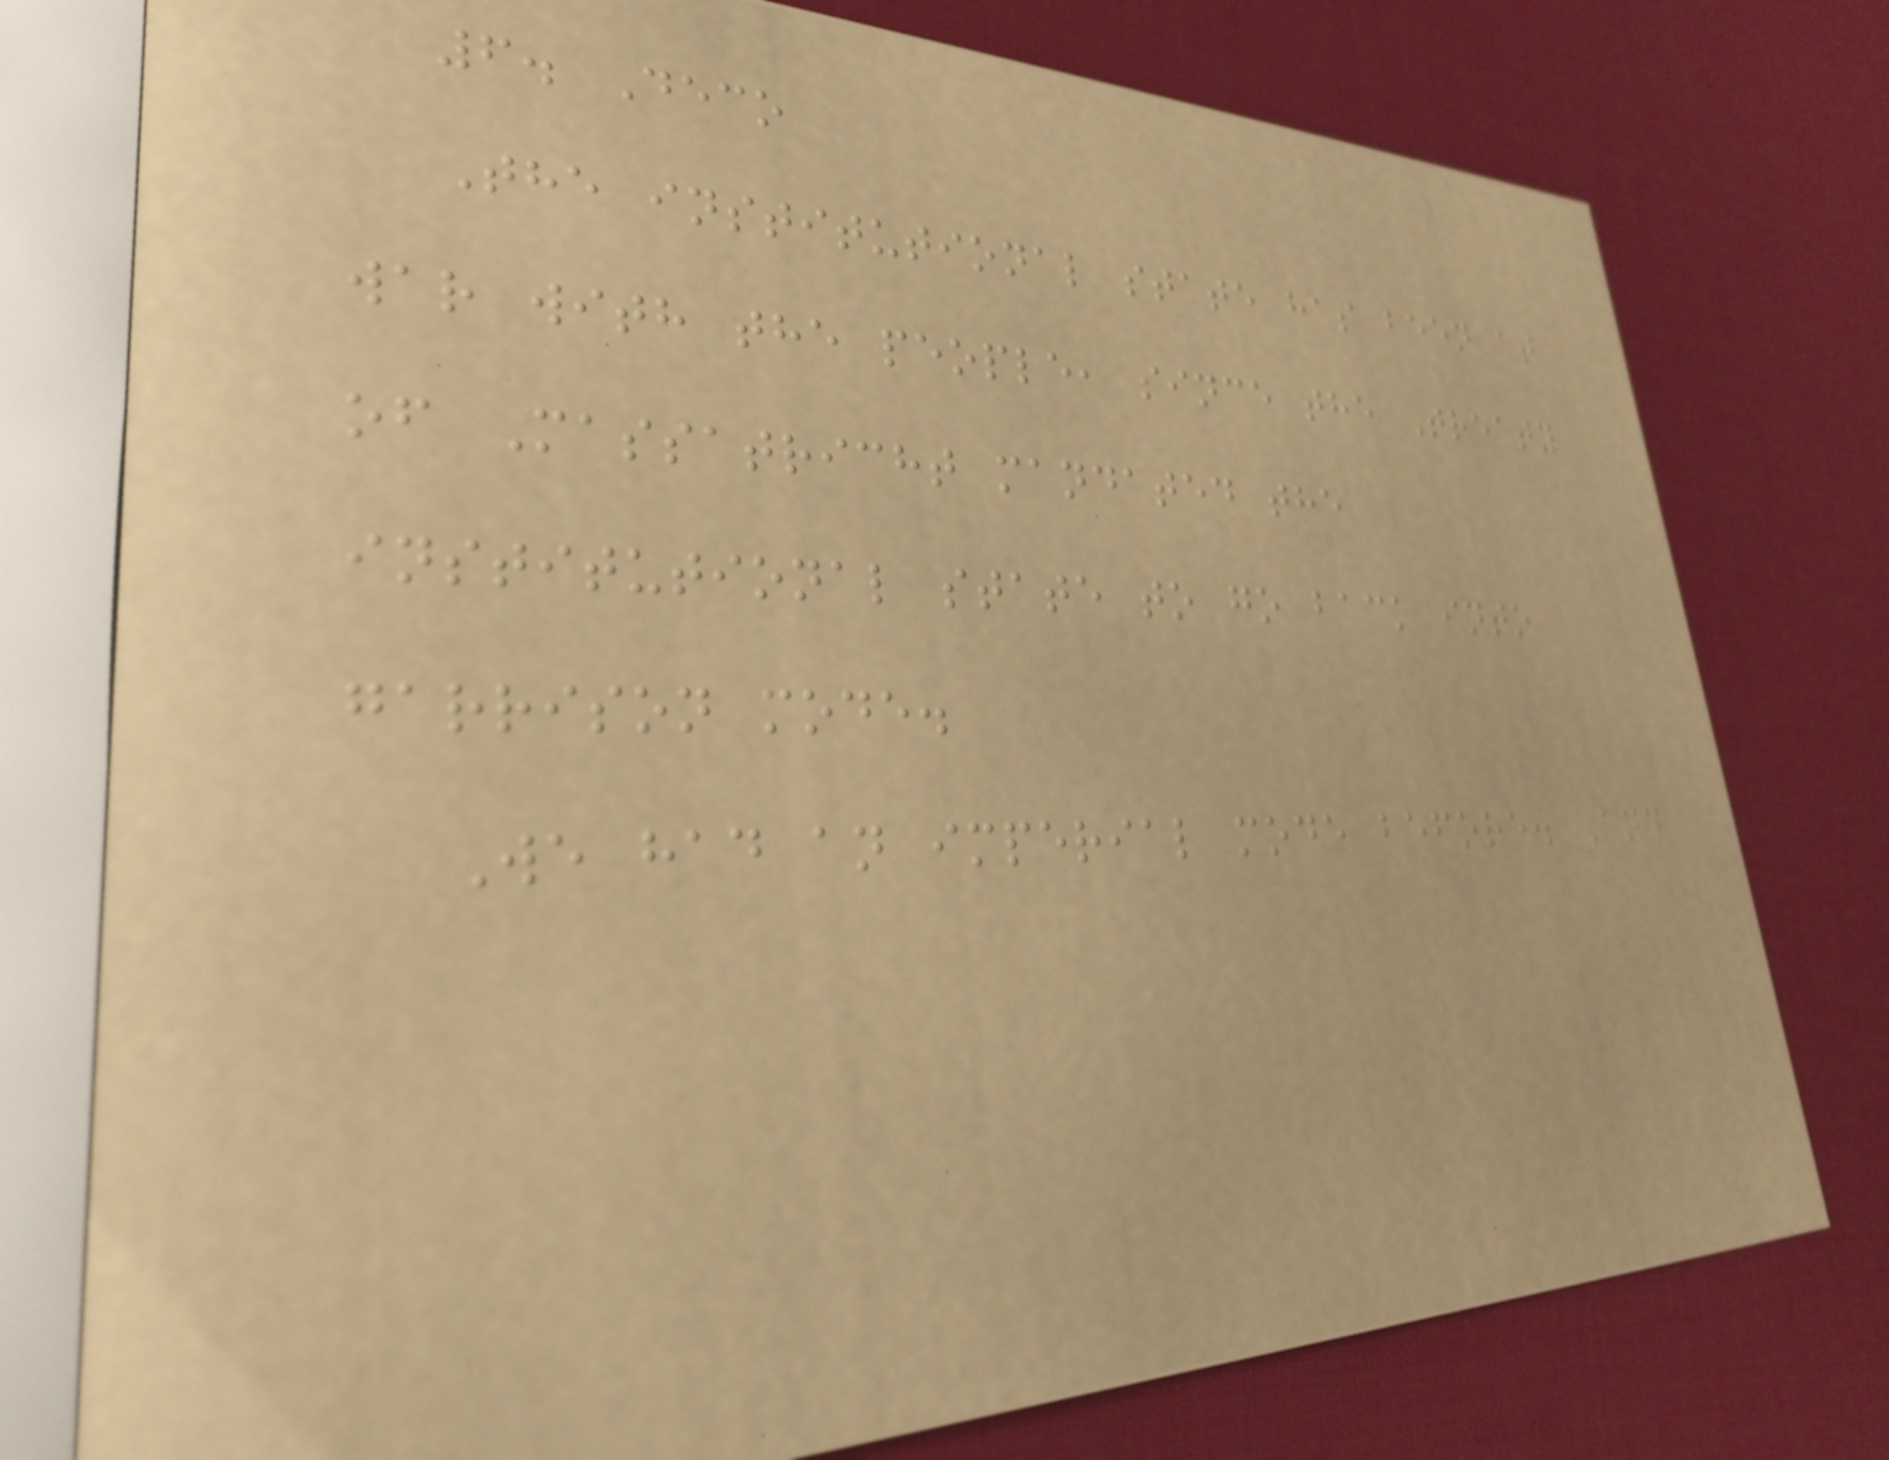6. Deco
The institutional state has been at
war with the people, since the Treaty
of Massatricht mandated the
institutional state to go back into
garrison mode.
We had an imperial mode before. And
